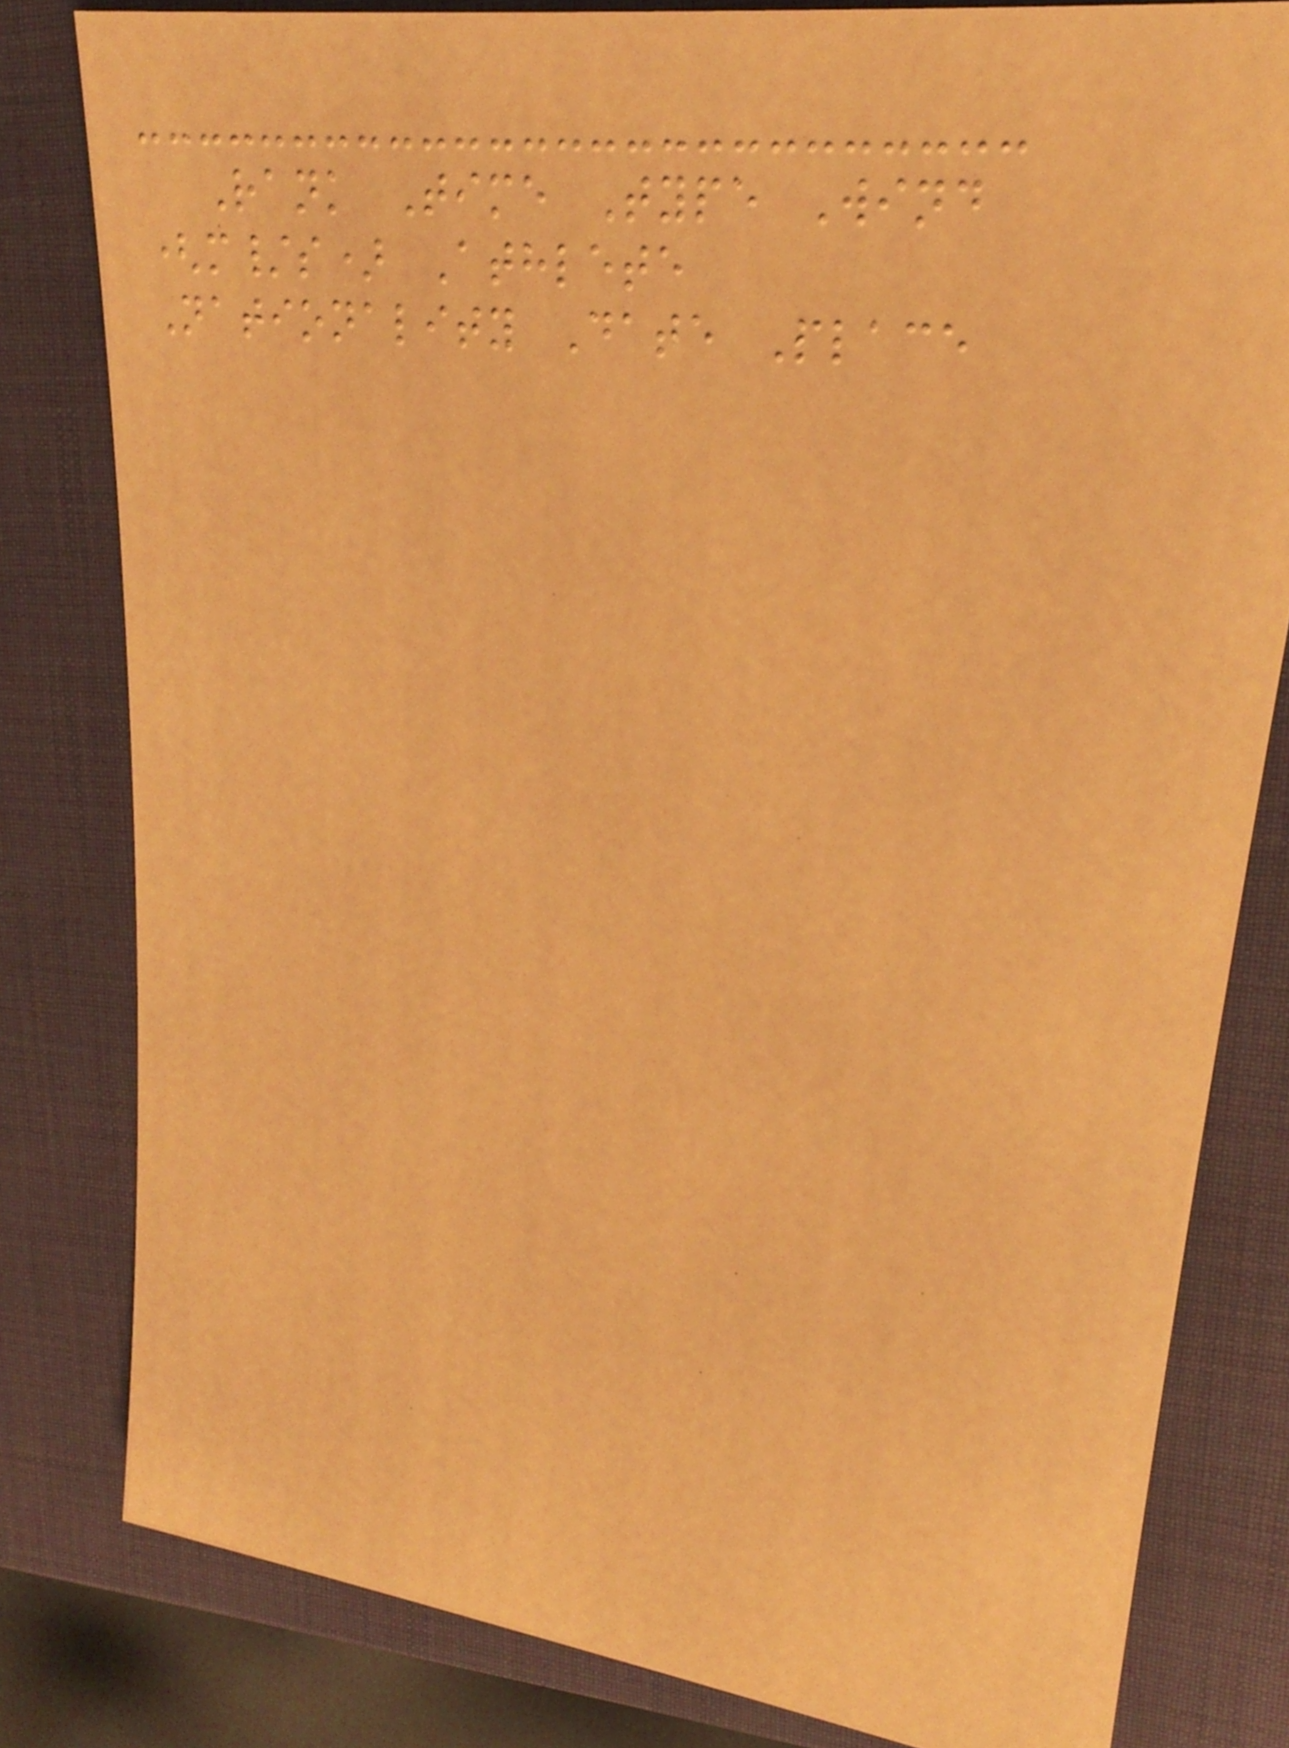Rank Time Type Wind
(m/s) Athlete
Nationality Date Place
